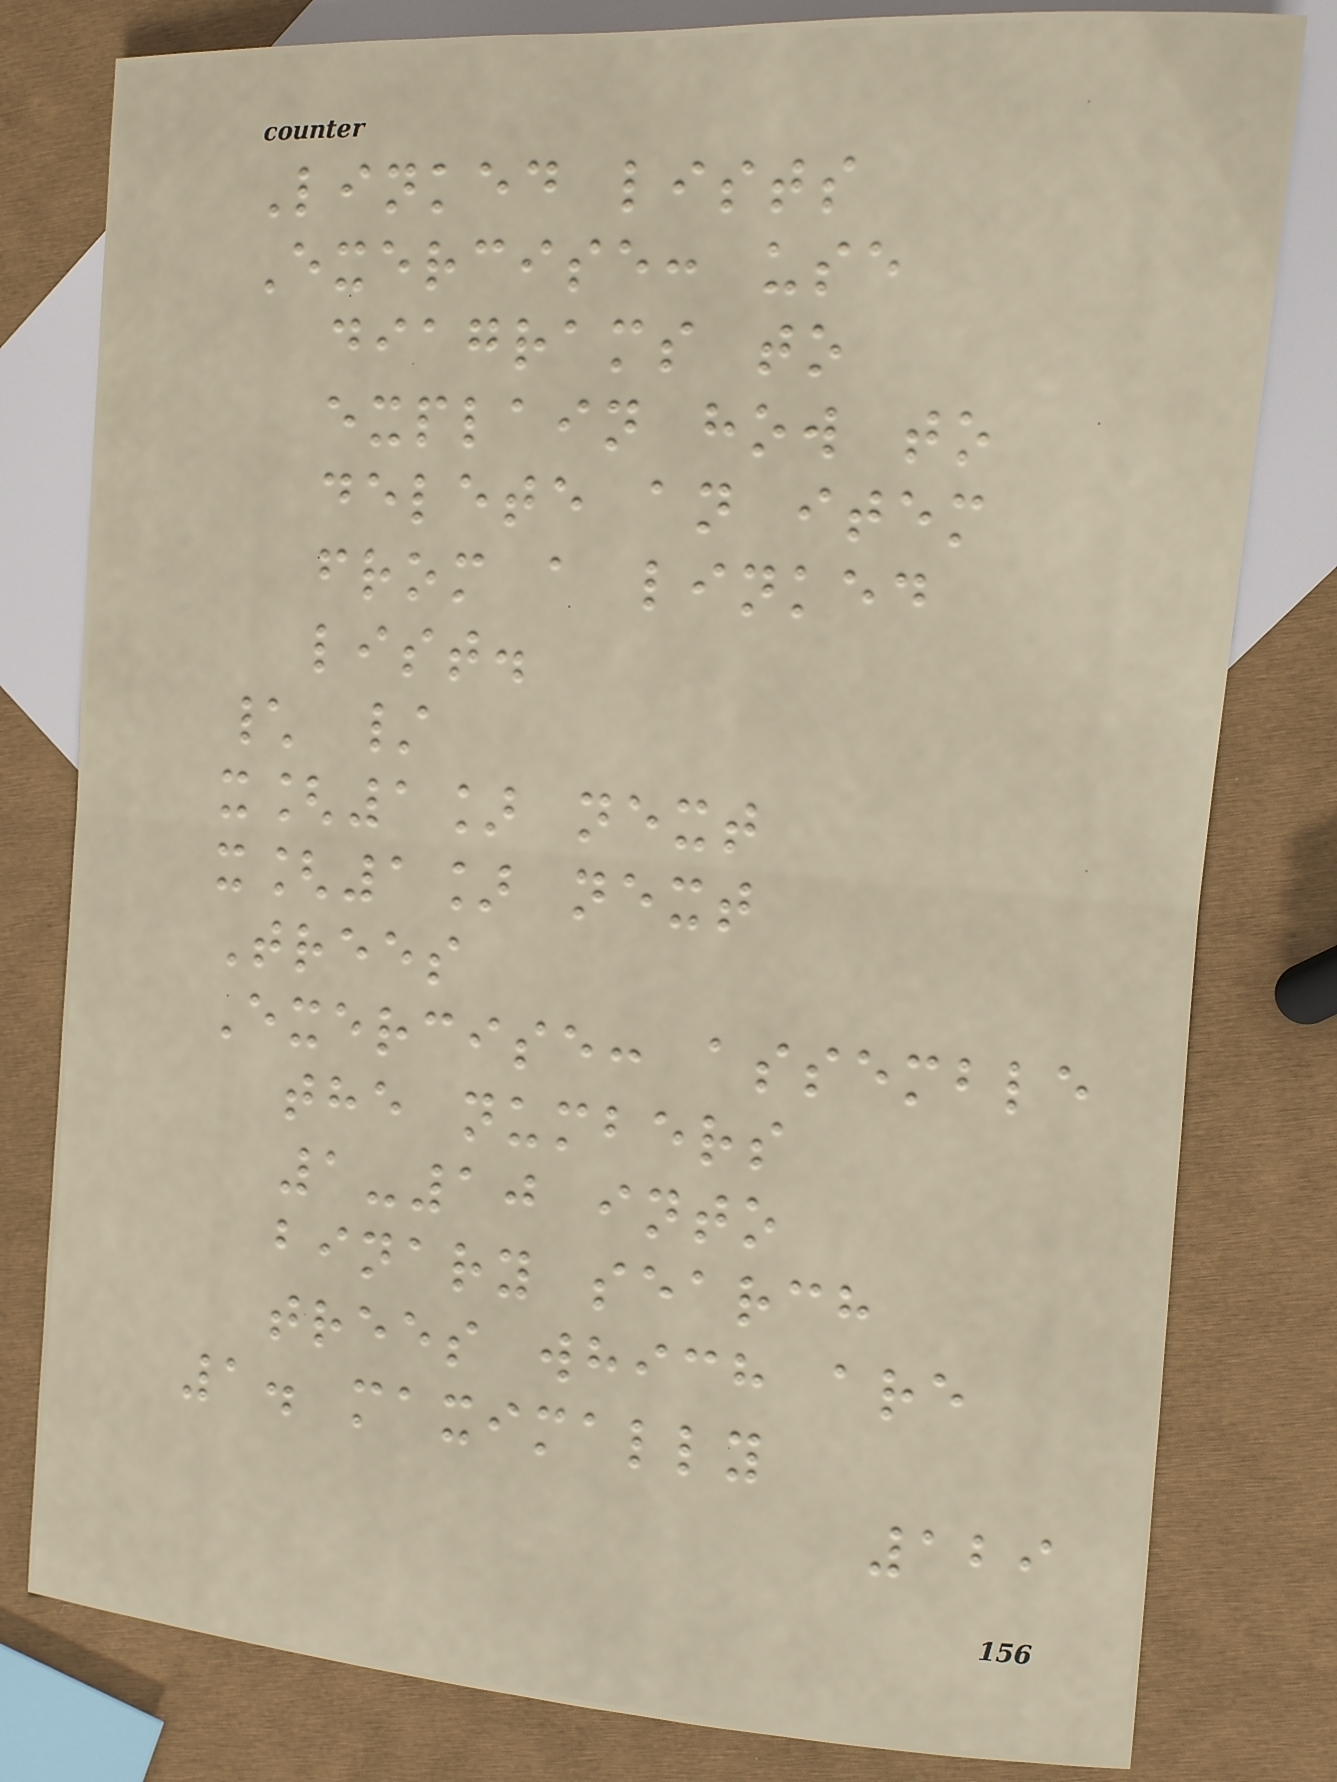Linked lists
Exercise: use
diagrams to
explain how to
delete an item
from a linked
list.
\ /
x[1] next
x[1] next
Trees
Exercise: assemble
the numbers
1-10 into
binary search
trees which are
1. maximally
129
